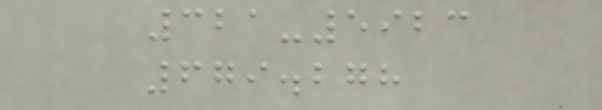321-5923
679.278
